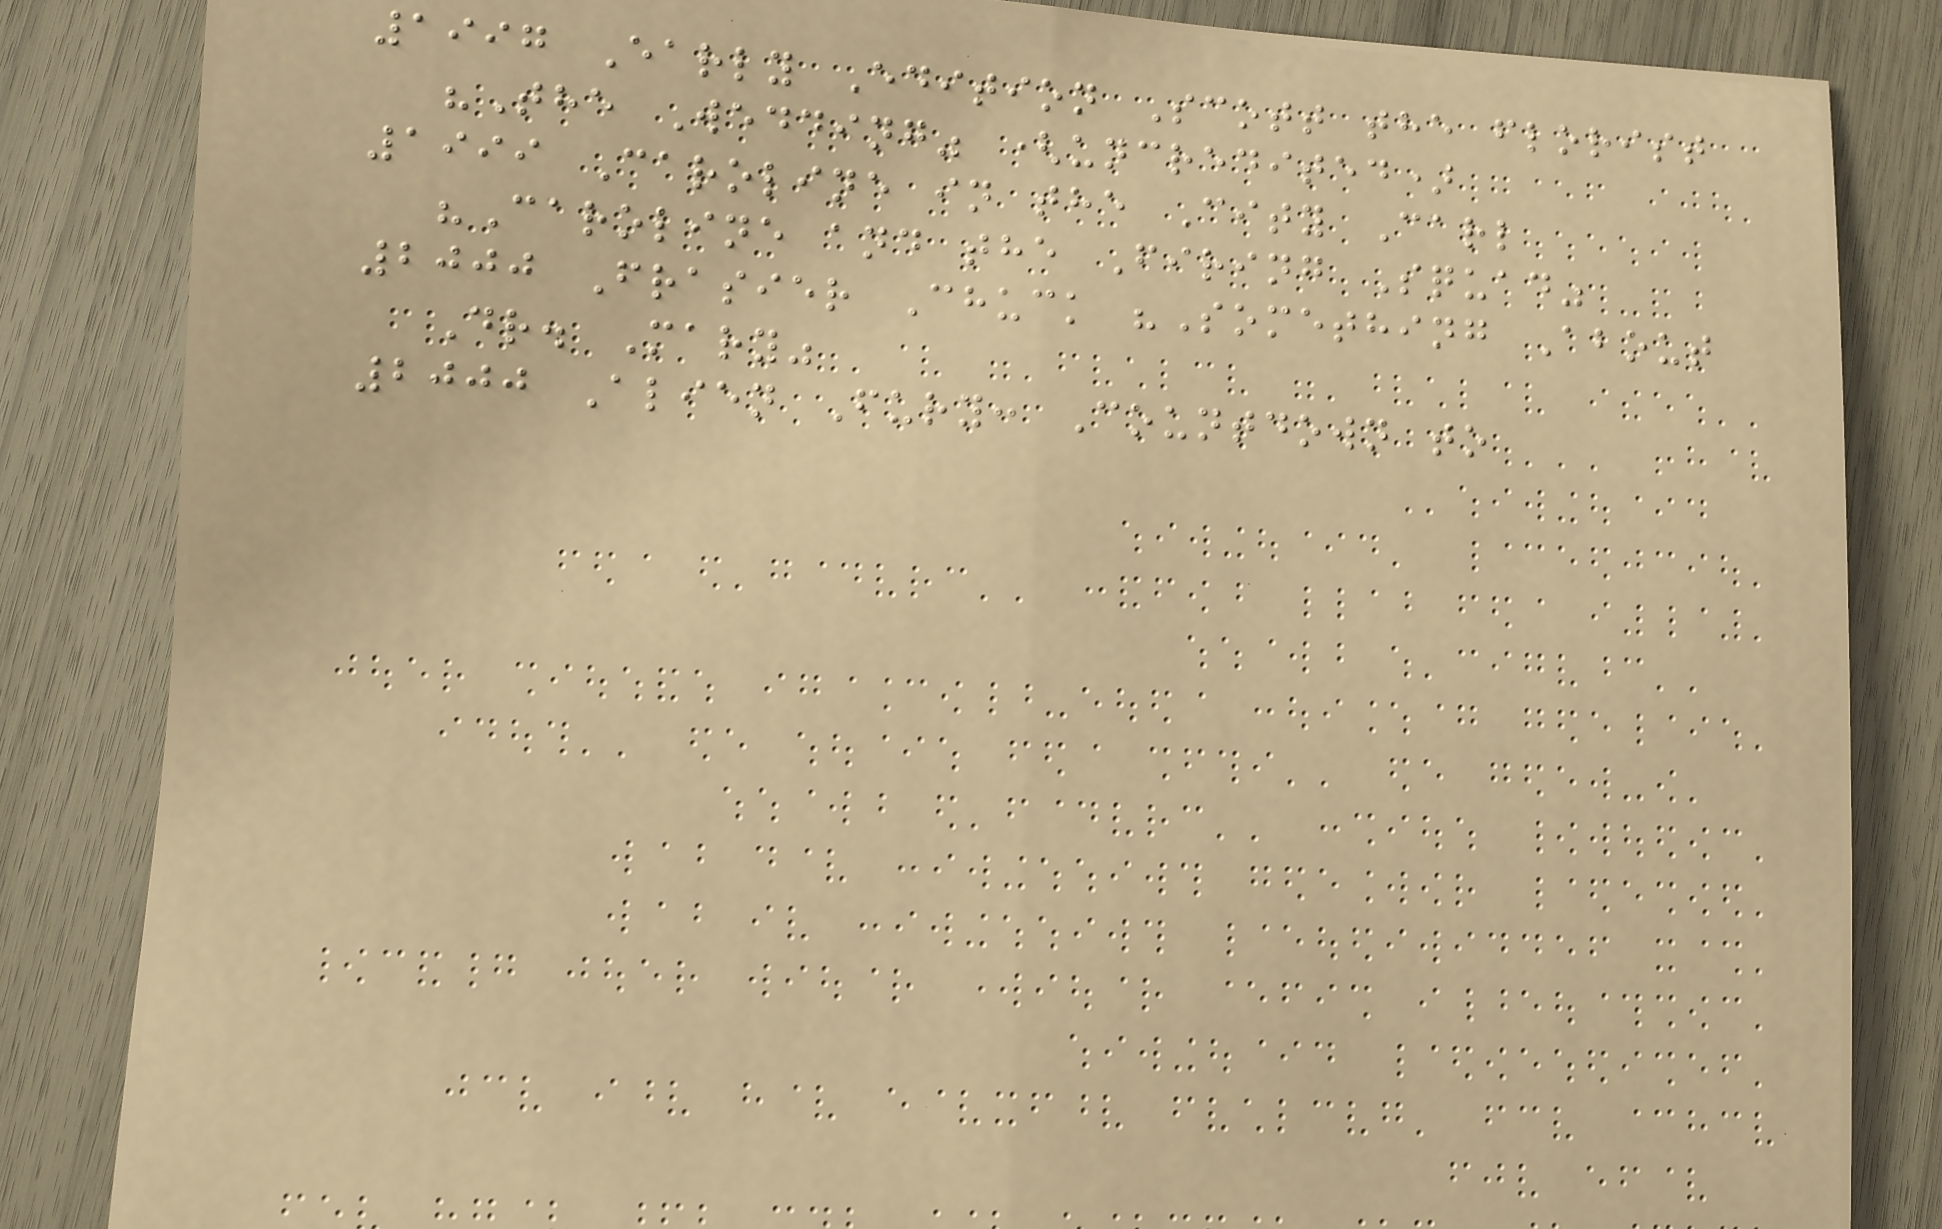1997 Early Edition Scott the florist
"The Wedding" (uncredited)
1999 Caroline in the City Carl
"Caroline and the Firing Squad"
2000 Frasier Chuck "Something About
Dr. Mary"
2000 Alien Fury: Countdown to
